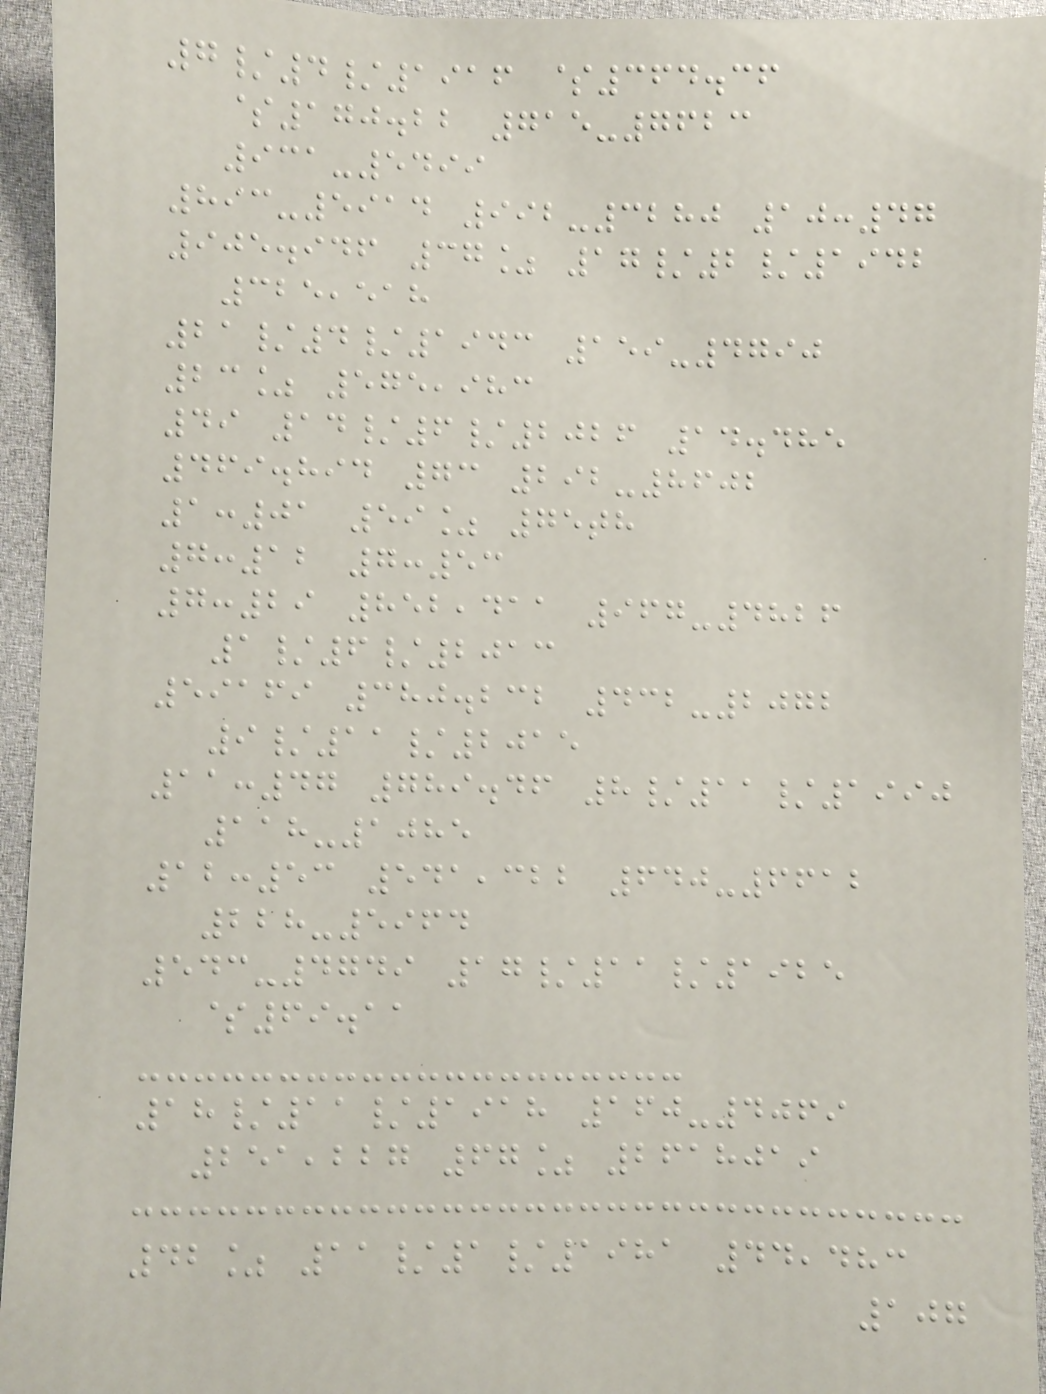7/4/1916 $364.36
$170.22 715-7623
931-5499
893-5914 992-3280 10:47
905.946 37% 17/2/1942
325,518
21/4/1943 159-4790
23% 575,983
49 14/6/2026 14.485
469.894 73 292-8602
1:01 59% 75th
7:12 7:53
7:29 852,411 967-4826
1/6/2013
59169 380.232 432-2072
9/11/2015
11:47 789.46 8/11/1990
118-1085
12:53 541,322 640-6612
228-5964
543-4749 17/11/1925
$69.11
18/11/1918 160-4069
251,227 67% 2618019
42% 11/1/1981 44,483
107
